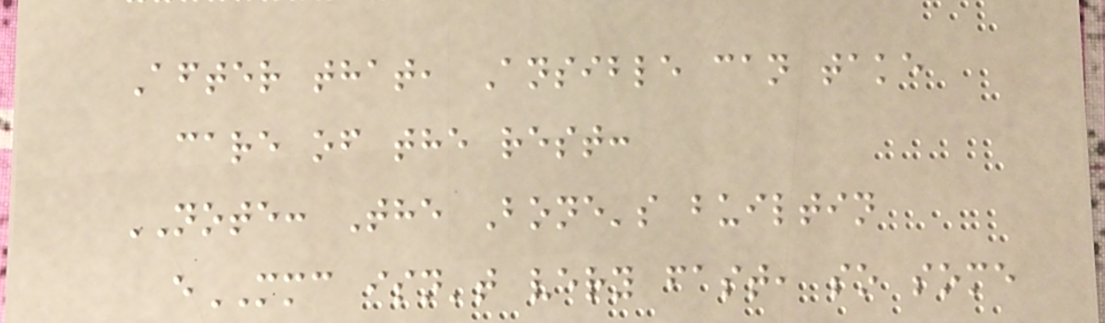After that, Ansible can take
care of the rest:
NOTE: The Bone's builtin
eMMC isn't very fast, so some
